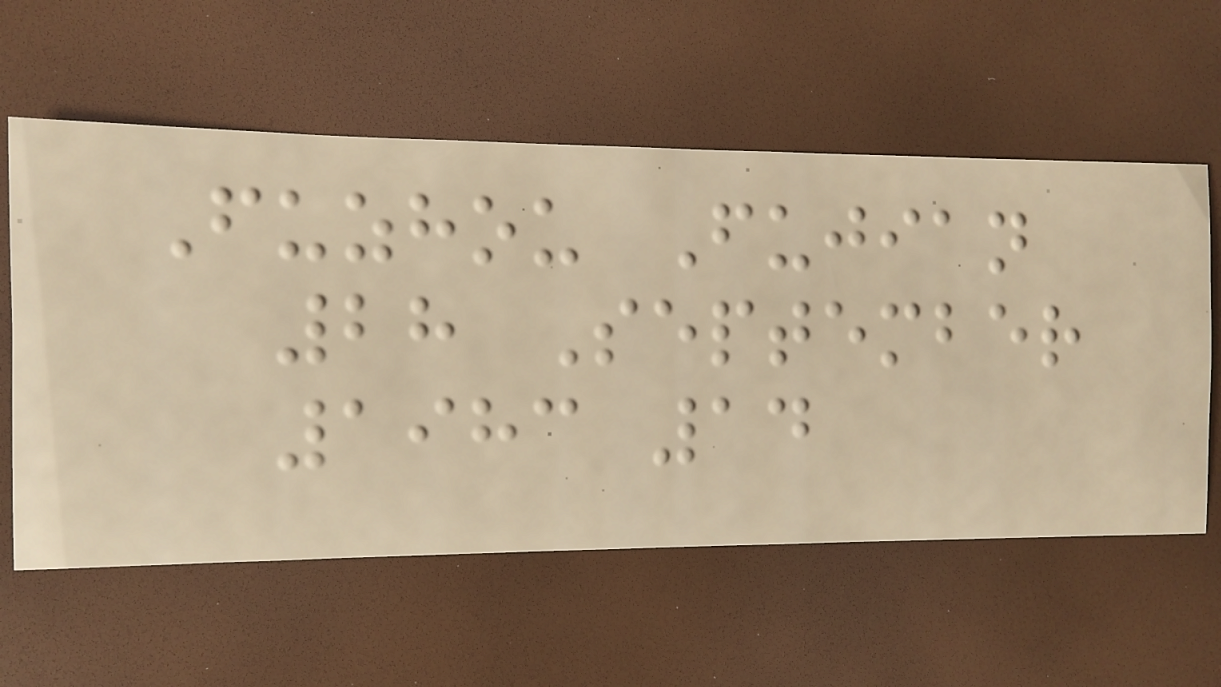Fuzhou Fujian
28 September
1983 14
